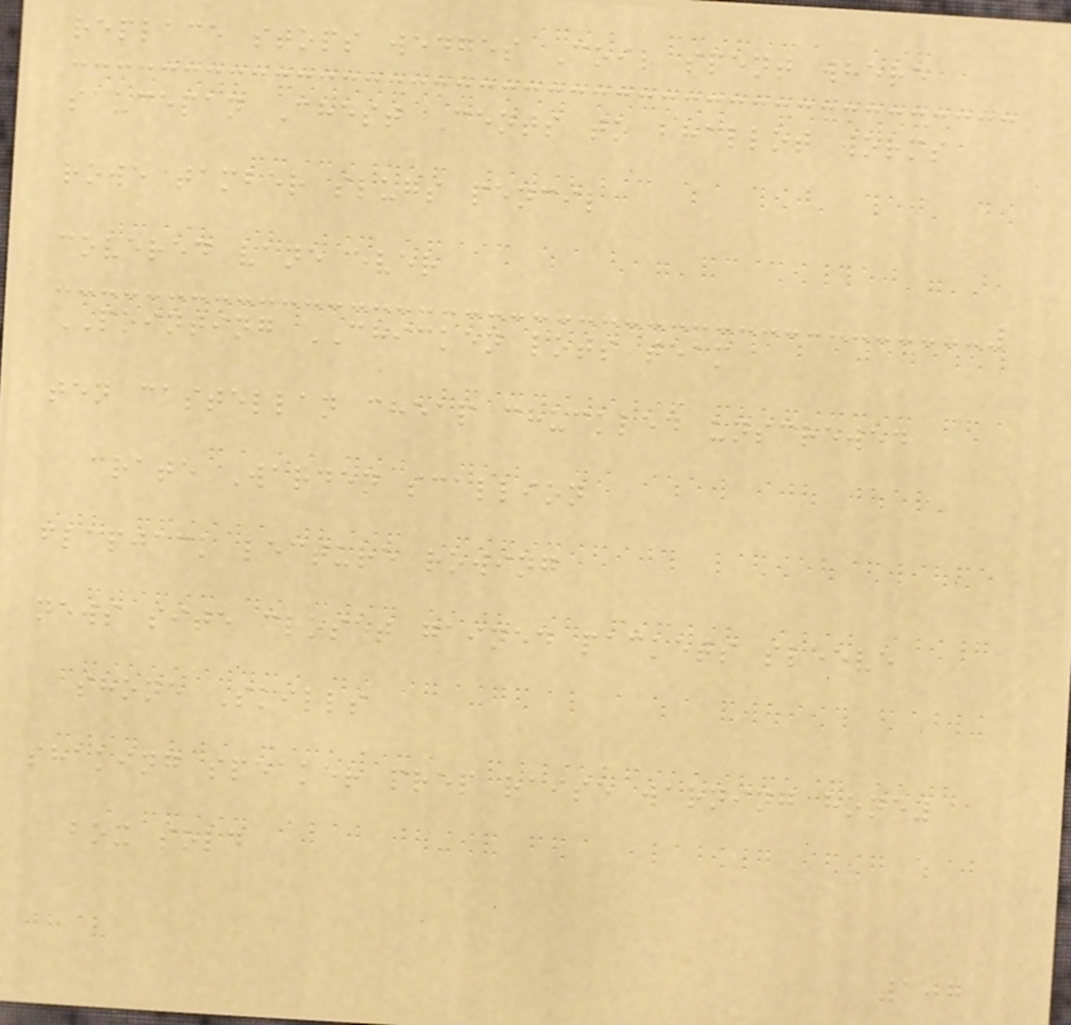replace stops wedges Coil spent where
saucepan Chest Cents to bhallot worms
rowe tamber slugs pencil
covered vane ever
POINTING CHICKEN lots team
ten castellan cheap chuckled unscrewed
crate Warden scallion
flapjack lecture rowing
news site closet gained packets sleeve
shone Skills
shaking speaker prep raise warning honey
box sold
107
